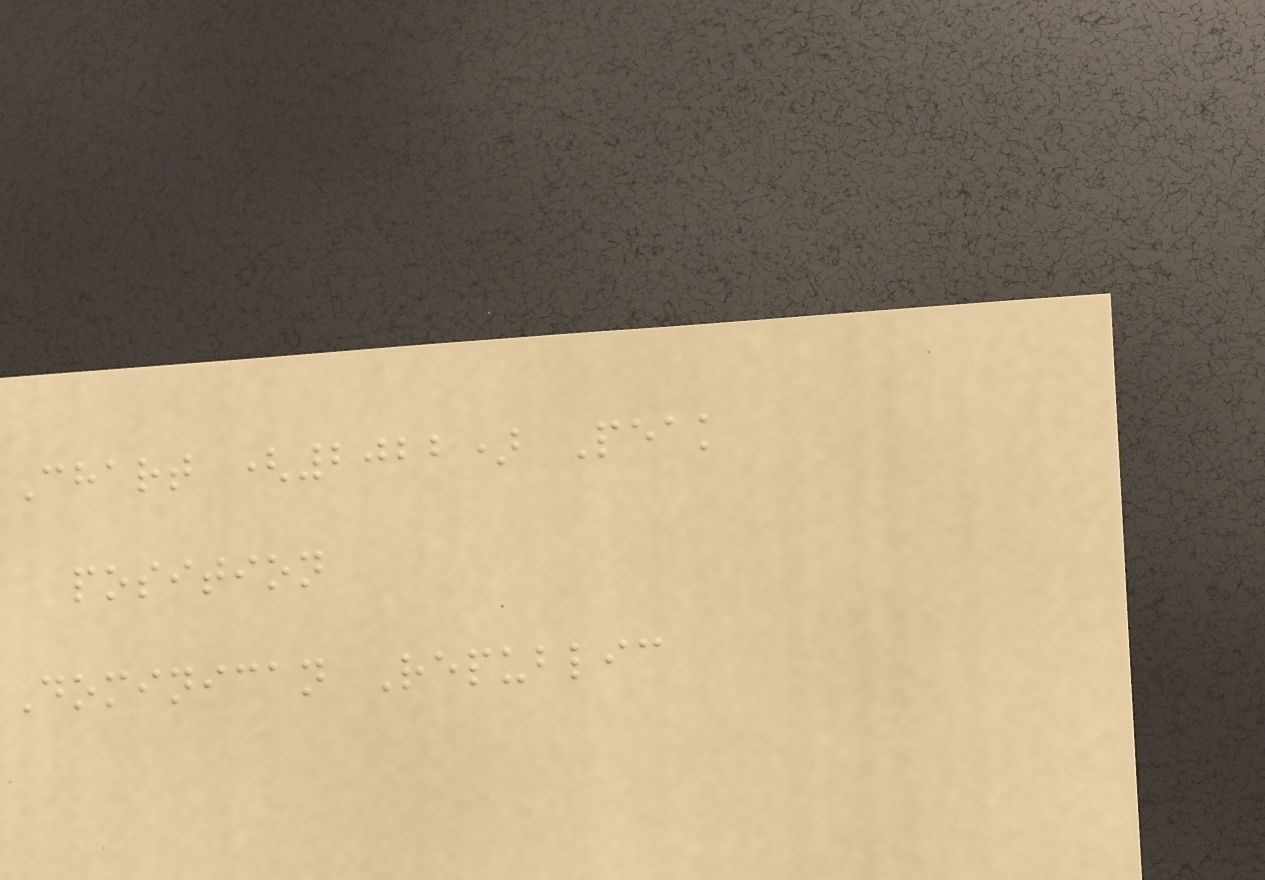Chart (2022) Peak
position
Dominican Republic
